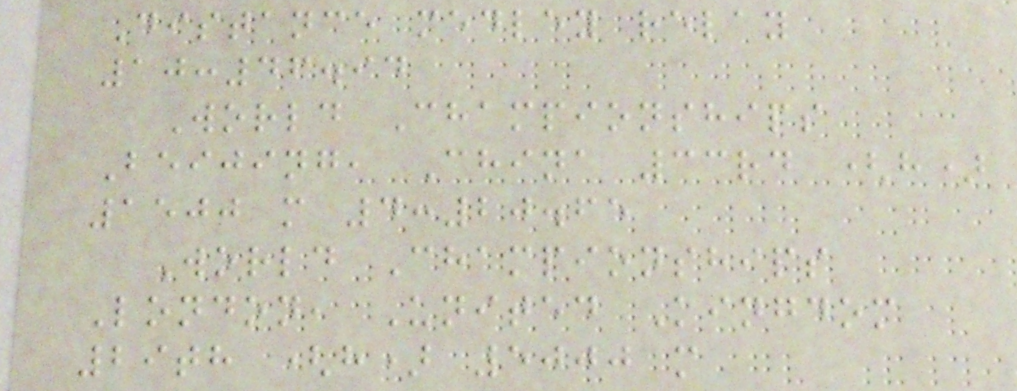Distance medley relay
10:46.94
World Championships
Beijing, China 33rd (h)
1500 m 4:20.65
World Championships
London, United Kingdom
29th (h) 5000 m
